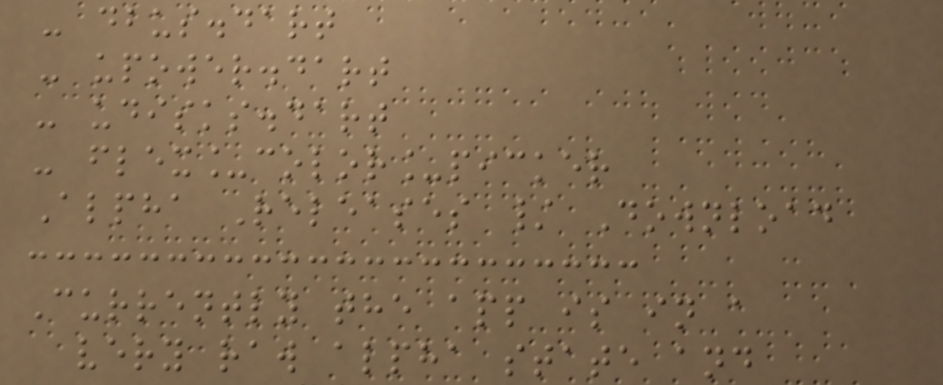- dbus.dart
- upower.dart
- udisks.dart
- flex_color_picker
Alpha Releases / Download
Currently the app is in a
very raw alpha state and
